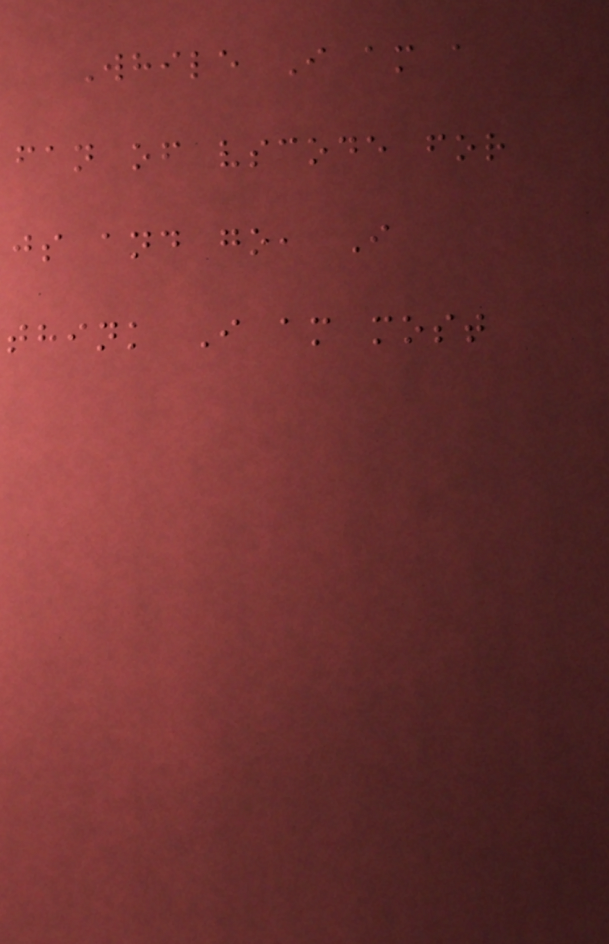While I am a
fan of vscode for
js and go, I
think I am most
